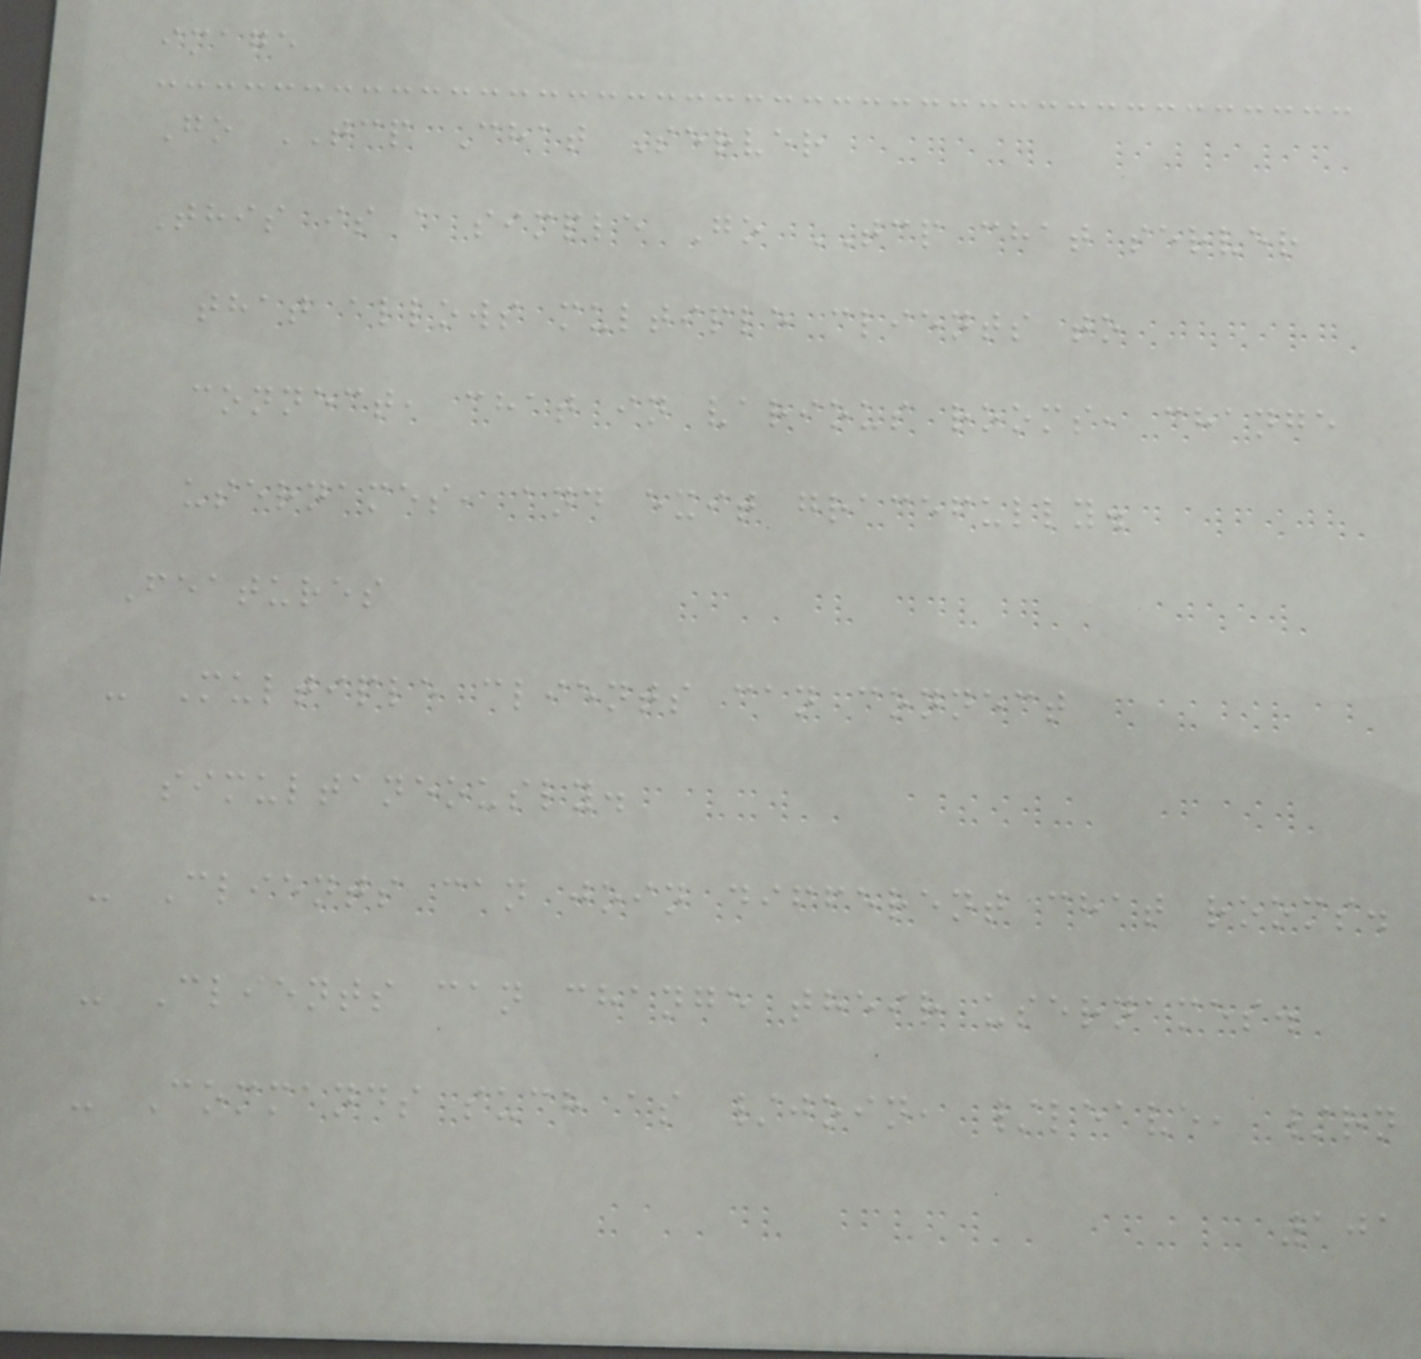image
Go TCP Chat Server
This is a simple Go TCP chat server
that allows multiple clients to
connect, chat in various rooms, change
usernames, and exit gracefully.
Features
- Multiple clients can connect
simultaneously.
- Clients can join different chat rooms.
- Clients can change their usernames.
- Commands such as /join, /leave, /rn
101
